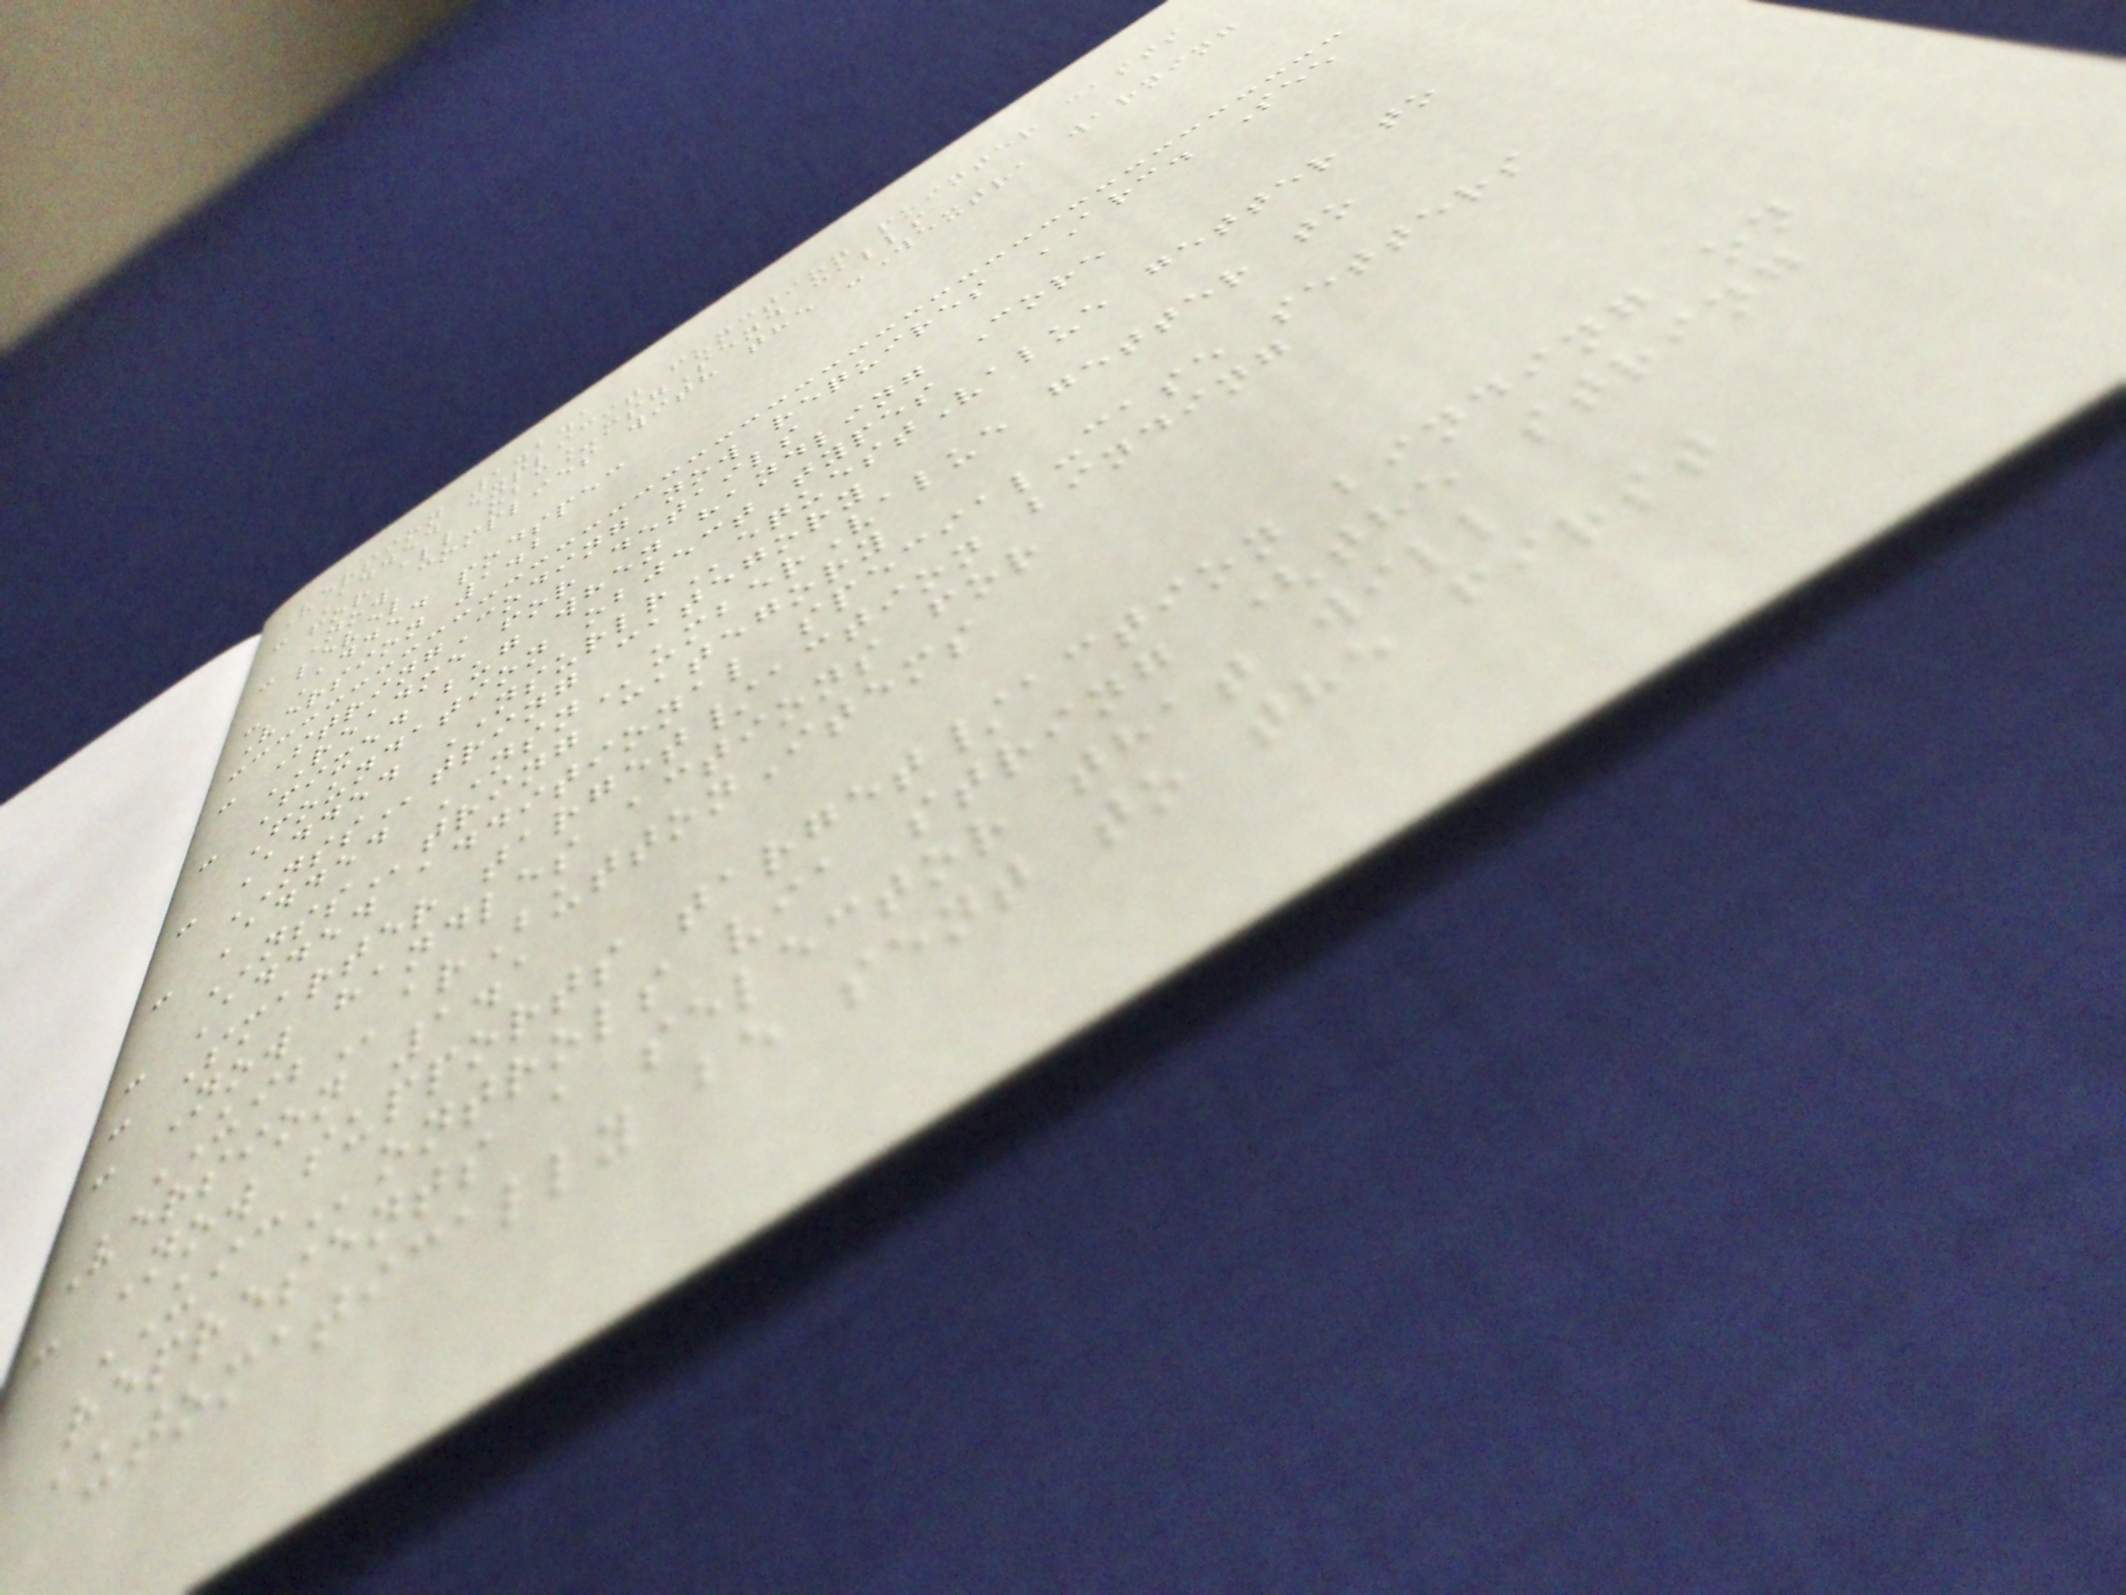Version 1.2.1
- Added explicit function pointer casts
for all obc_msgSend calls
- Now complies with the -Wextra warning
level
- Added podspec
Version 1.2
- StringCoding now requires ARC. See
README for details
- Fixed bug when handling Core
Foundation object types
- Added NSURLRequestValue getter to
NSString category
- Added NSNumberValue getter to
NSString category
- Added additional special-case setters
- Smarter target/action binding
- Now handles actions for
UIBarButtonItems
Version 1.1
- Now supports target/action binding on
UIControls via string (the string
represents a selector that will
automatically be sent to the first
